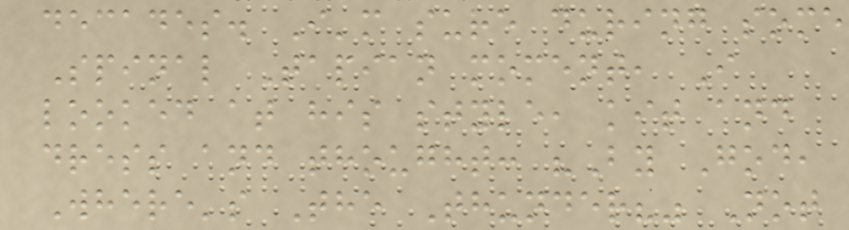decades. I'm sure during some
Spinal Tapian moment, I
looked at his style, kit and
dress and thought: "By God,
Where's The Thunder?" Not
